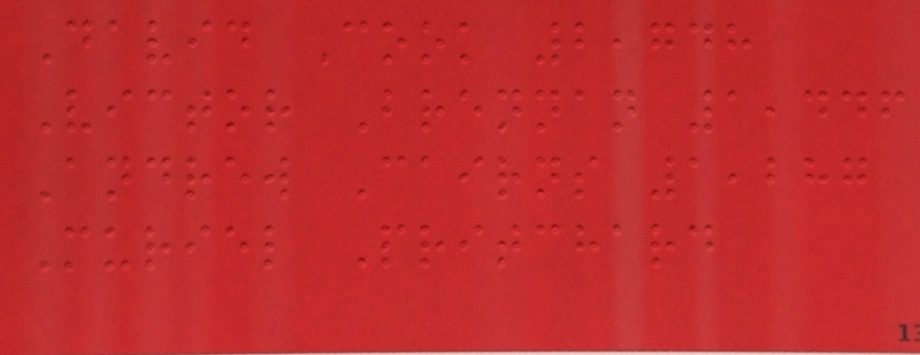David Cook 2,748
Victor Brennan 1,446
Andrew Cairns 1,287
Muriel Pritchard
